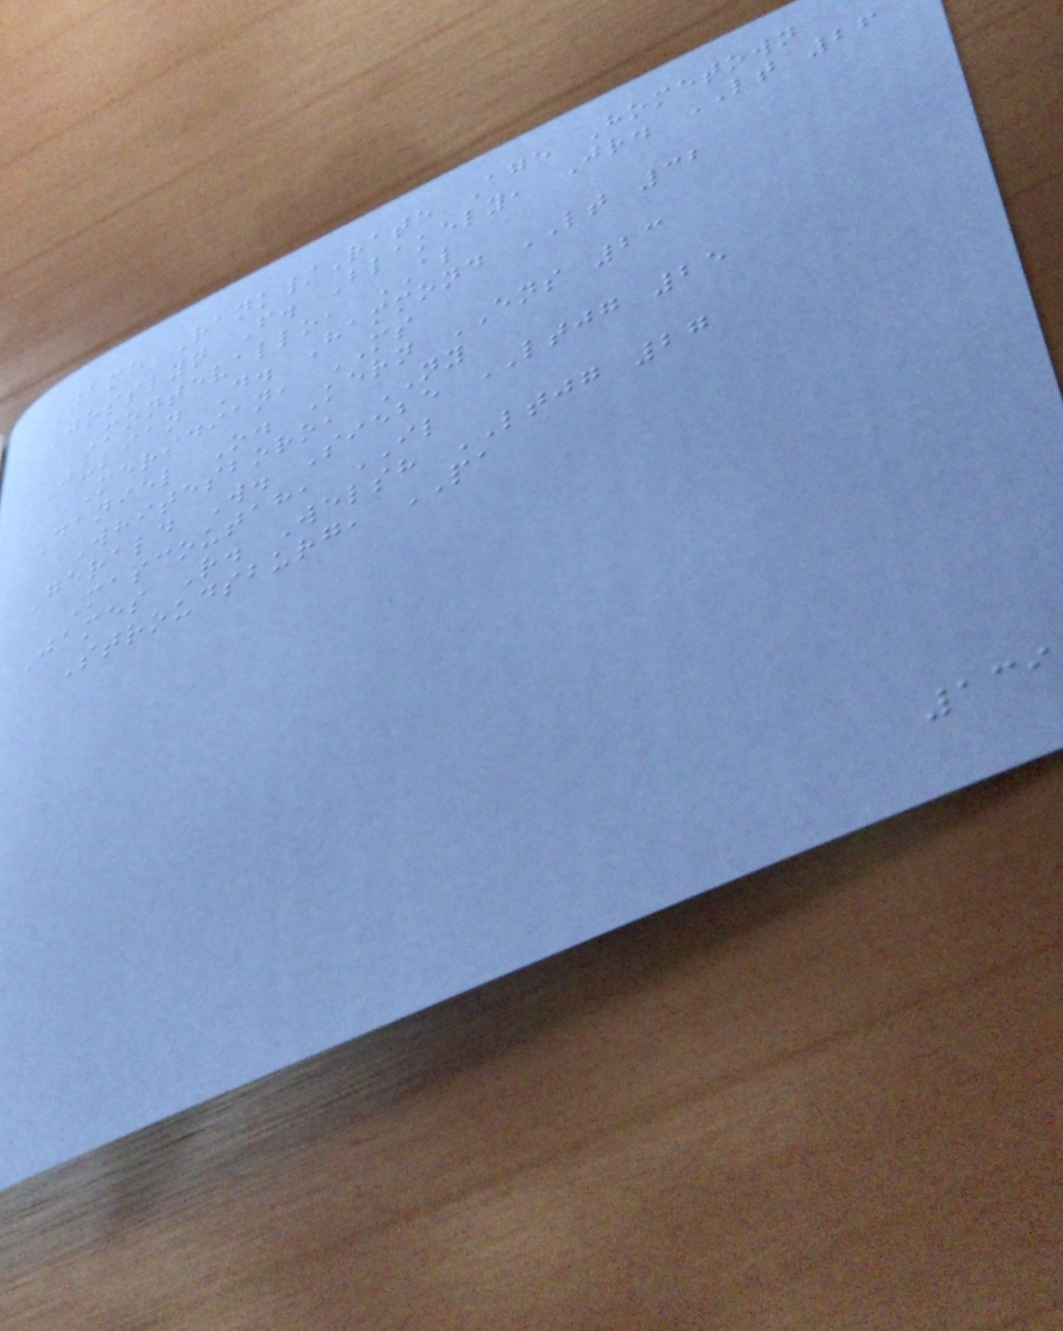Name Rank/Rate Age Hometown
Josslyn F. Blakely, Jr. LT 26
Montevallo, AL
Julian D. Hammond LT 32
Meridian, MS
Daniel O. Kern ENS 23
Whitesboro, NY
Gerald W. Siebe LTJG 25
Mascoutah, IL
James R. Welsh LTJG 27
Stroudsburg, PA
139
